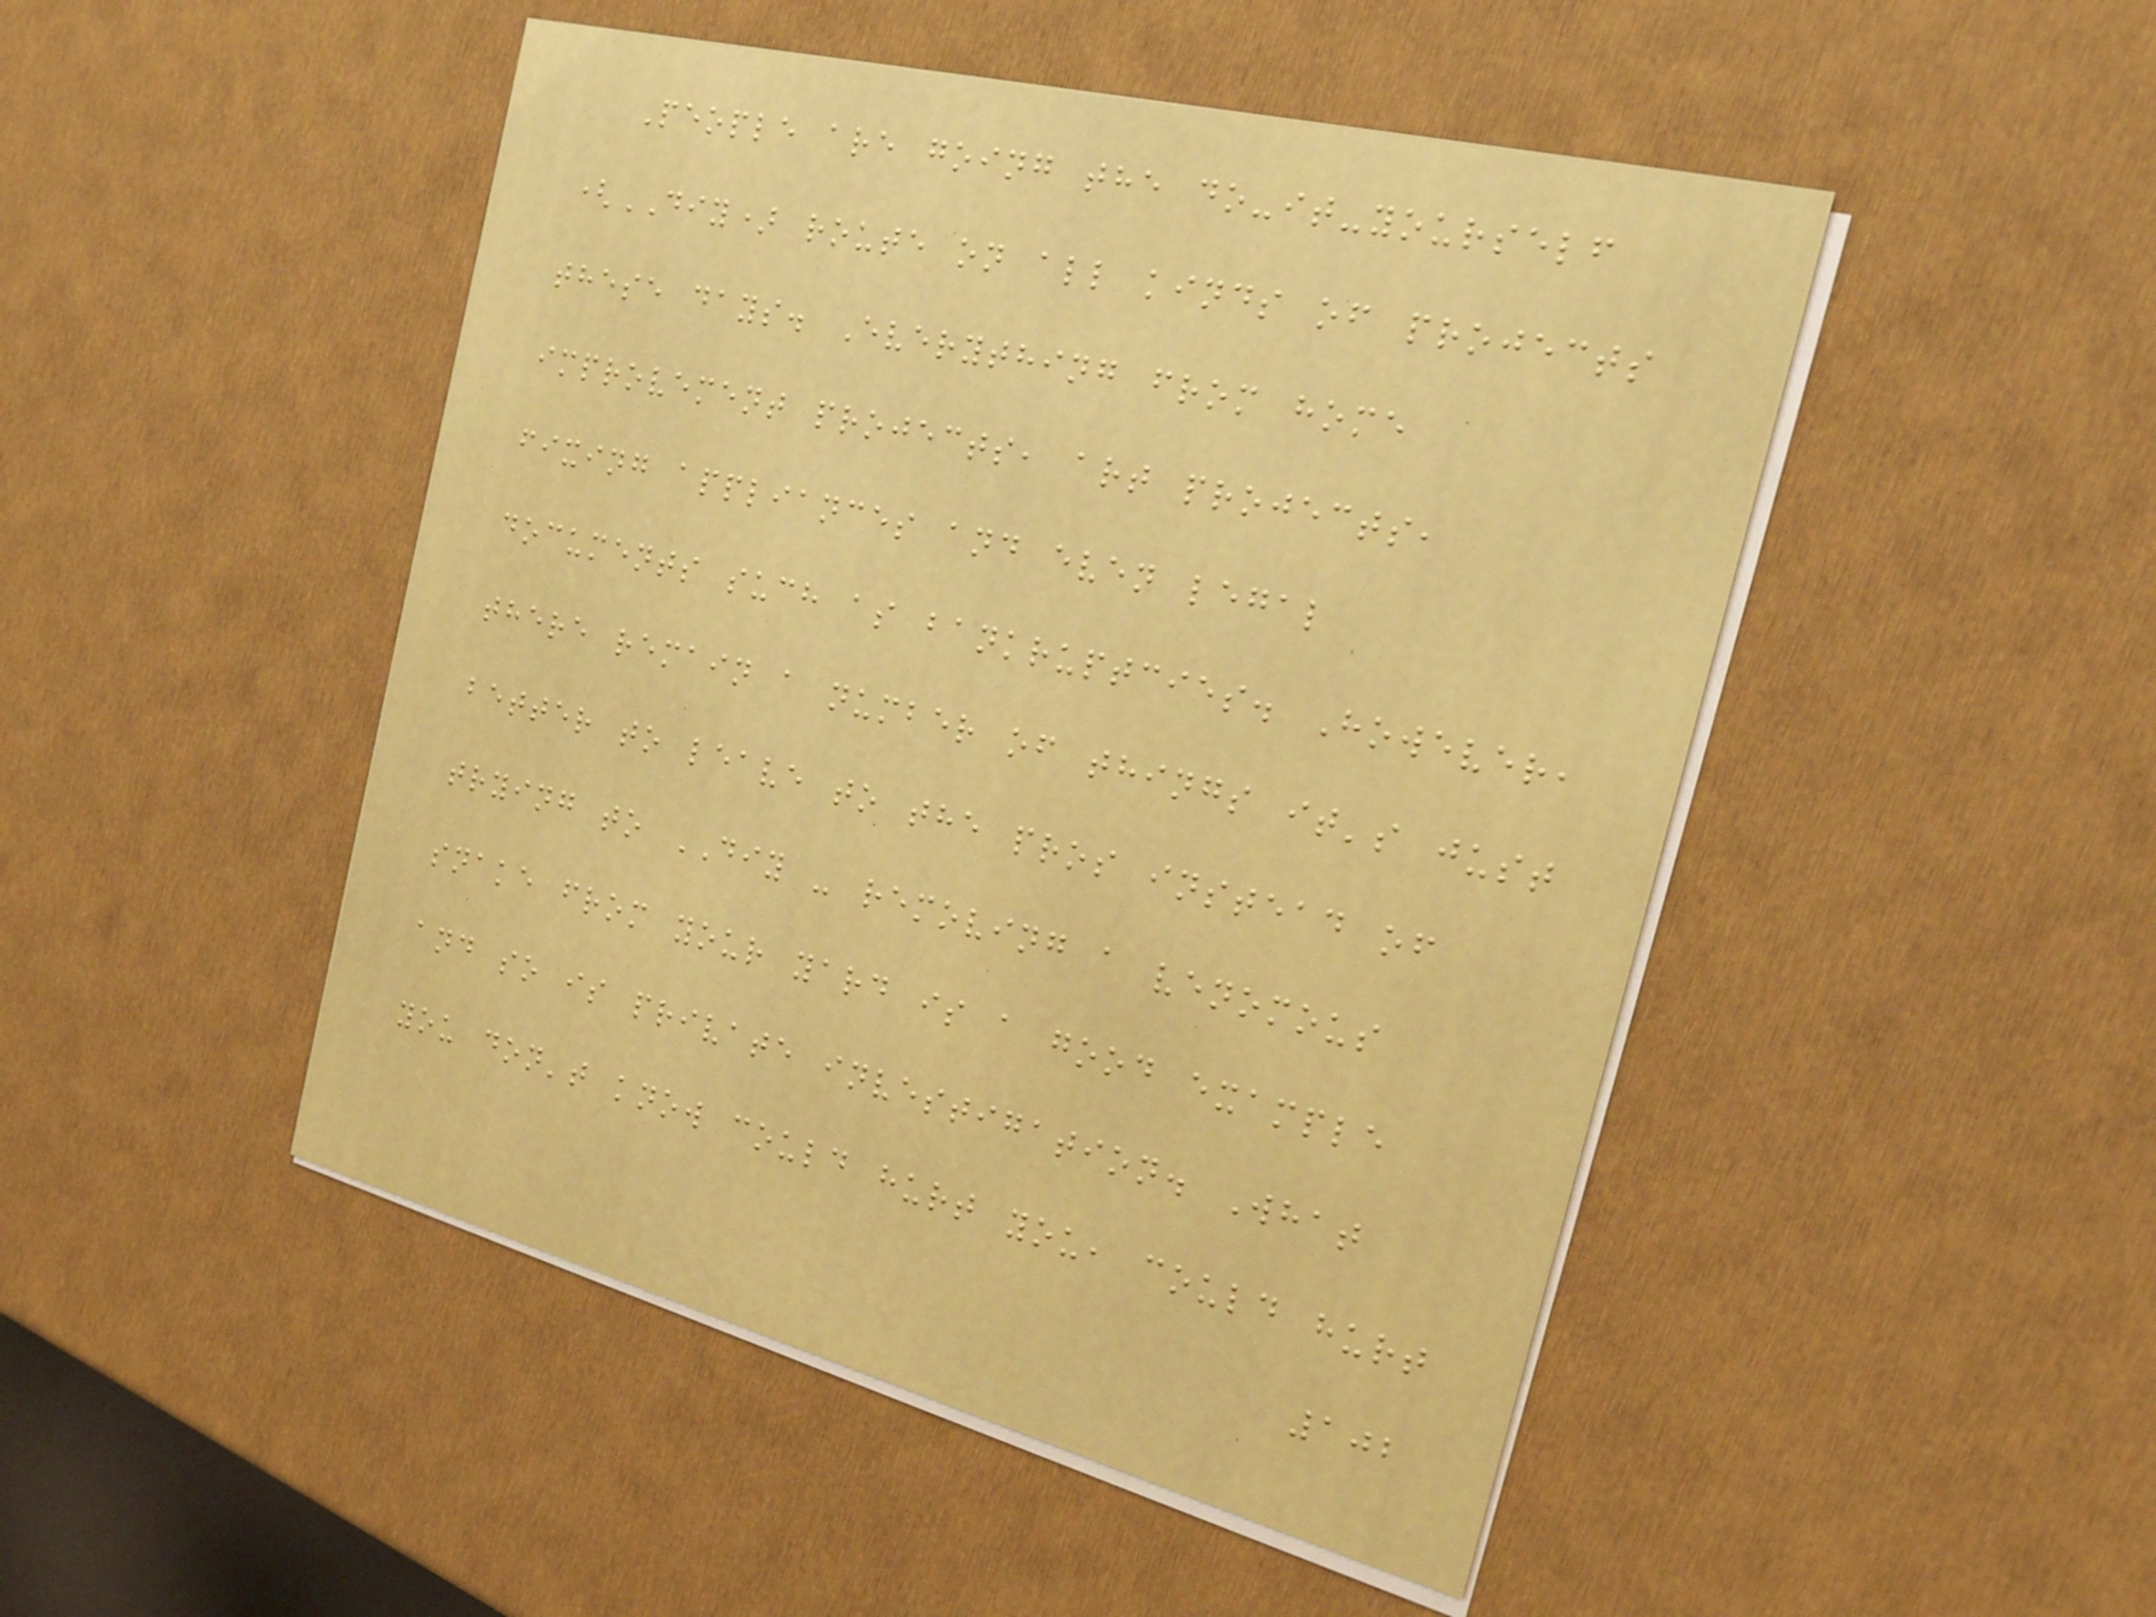People are going the do-it-yourself
(DIY) route on all kinds of projects
these days. Everything from home
improvement projects, art projects,
fixing appliances and even legal
documents such as bankruptcies. However,
there remain a number of things it's just
better to leave to the pros instead of
trying to DIY - removing a venomous
snake from your yard is a good example
and so is private investigation. What
you don't know could hurt you, could hurt
102
